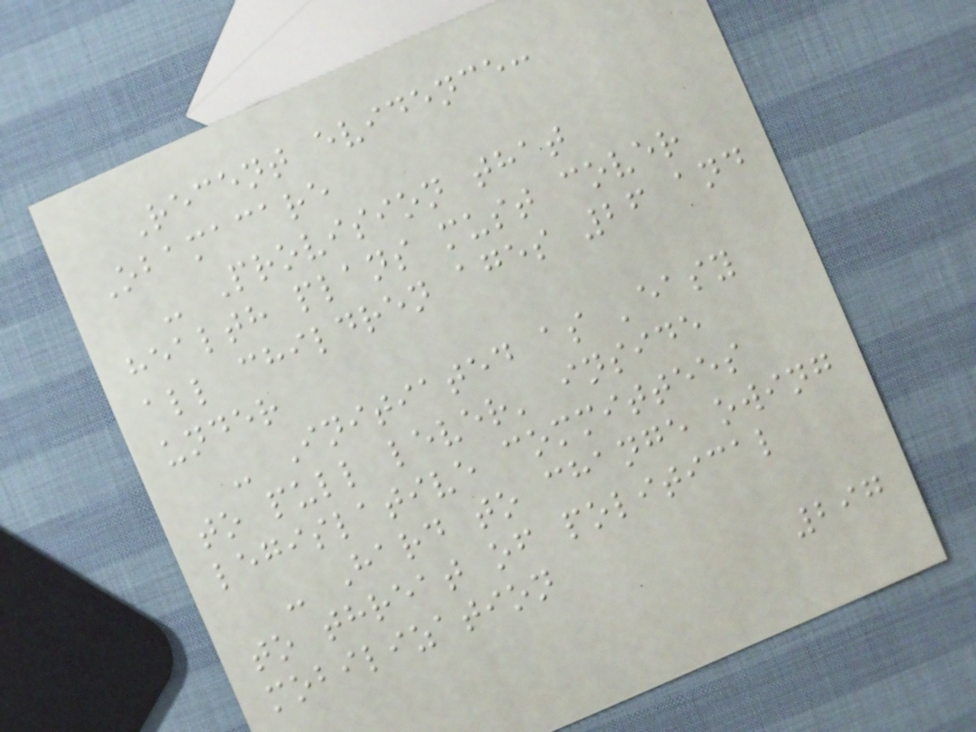Recent evidence:
Obamacare
- Provision that
health plans must cover
all children ages 26 and
under
- Initiated as 'easy
to pull lever' inside
legislative committees
- Hard to change owing
to threat of political
mobilization
297
